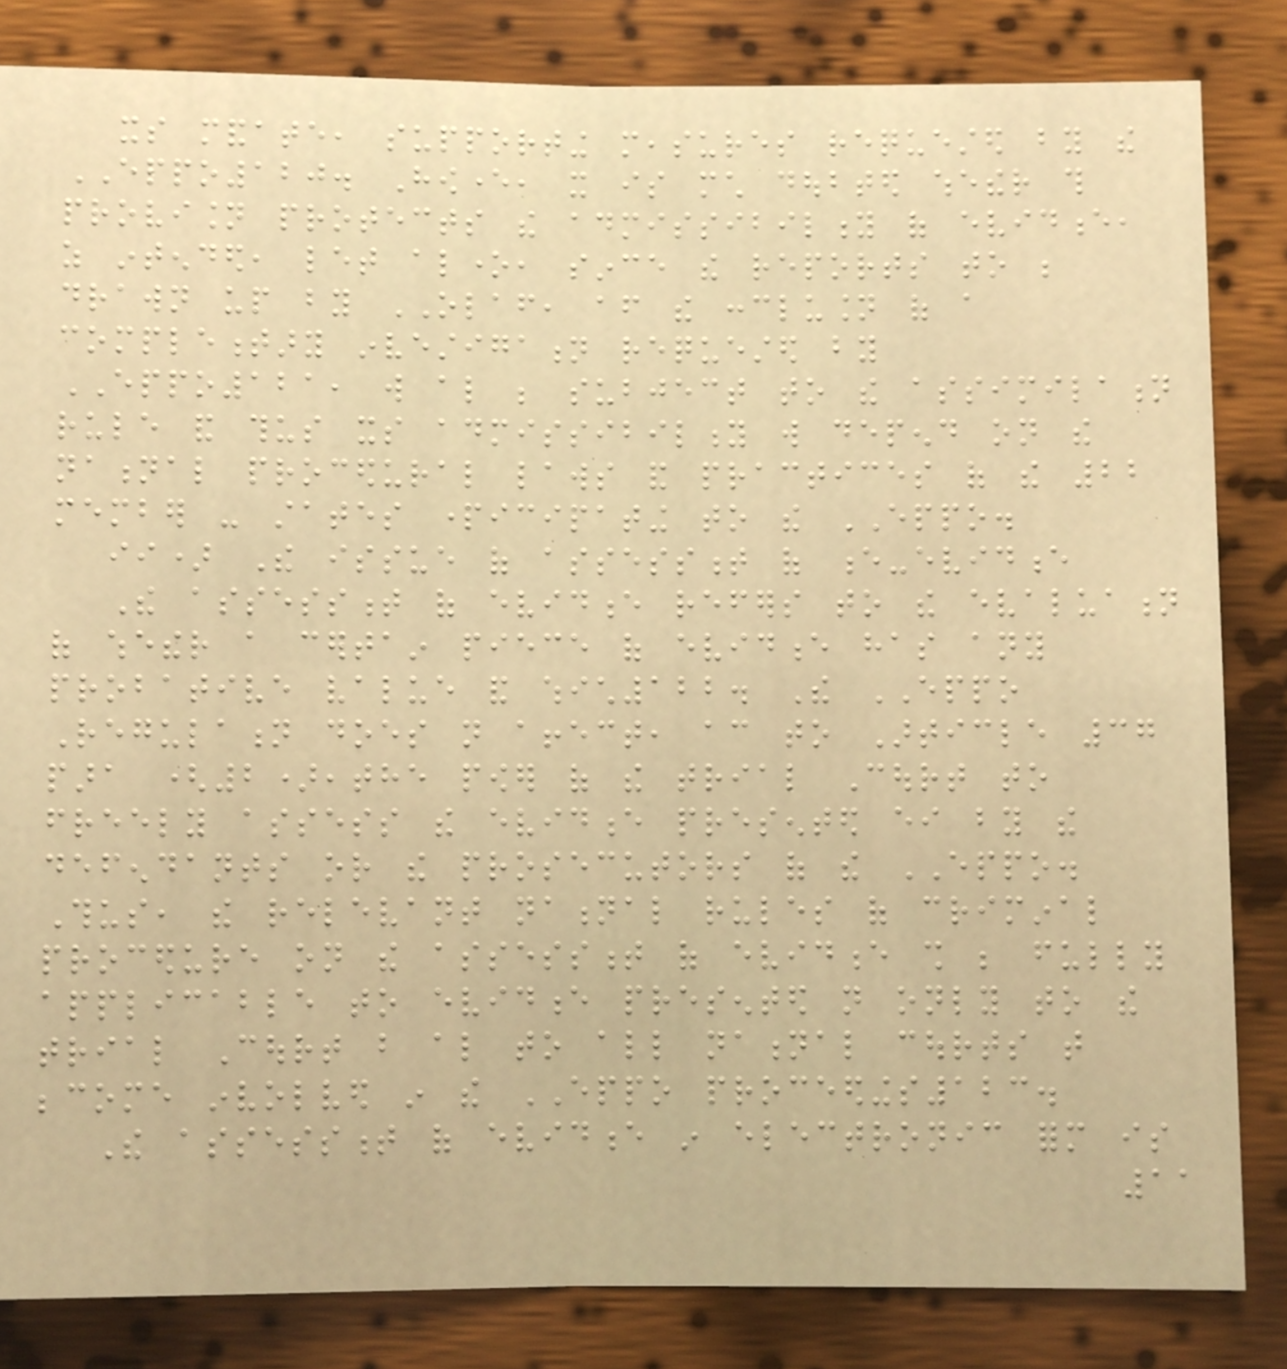its mandate, supporting measures requested by the
EPPO120. However, it is much doubted whether this
provision protects the admissibility of evidence,
as intended, let alone, since the reports to be
drawn up by OLAF, after the conclusion of a
complementary investigation requested by
EPPO121, will also be subject to the assimilation
rule and thus its admissibility will depend on the
national procedural laws and practices of the 22
member - states participating to the EPPO.
ii) The issue of assessment of e-evidence
The assessment of evidence refers to the evaluation
of whether a certain piece of evidence has any
probative value and which122. The EPPO
Regulation does not affect, according to Article 37
para (2),the power of the trial Court to
freely assess the evidence presented either by the
defendants or the prosecutors of the EPPO.
Thus, the relevant national rules of criminal
procedure on the assessment of evidence shall be fully
applicable to evidence presented not only to the
trial Court but also to all national courts that
become involved in the EPPO proceedings123.
The assessment of evidence in electronic form is
11
